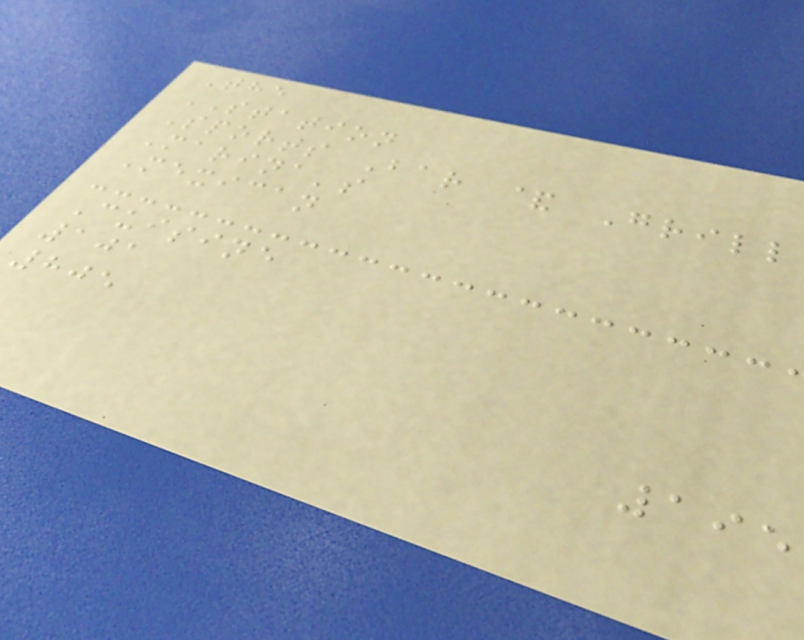The
STATION
Sports Bar & Grill
Marina's
Mexican
Cuisine
101
805
195
